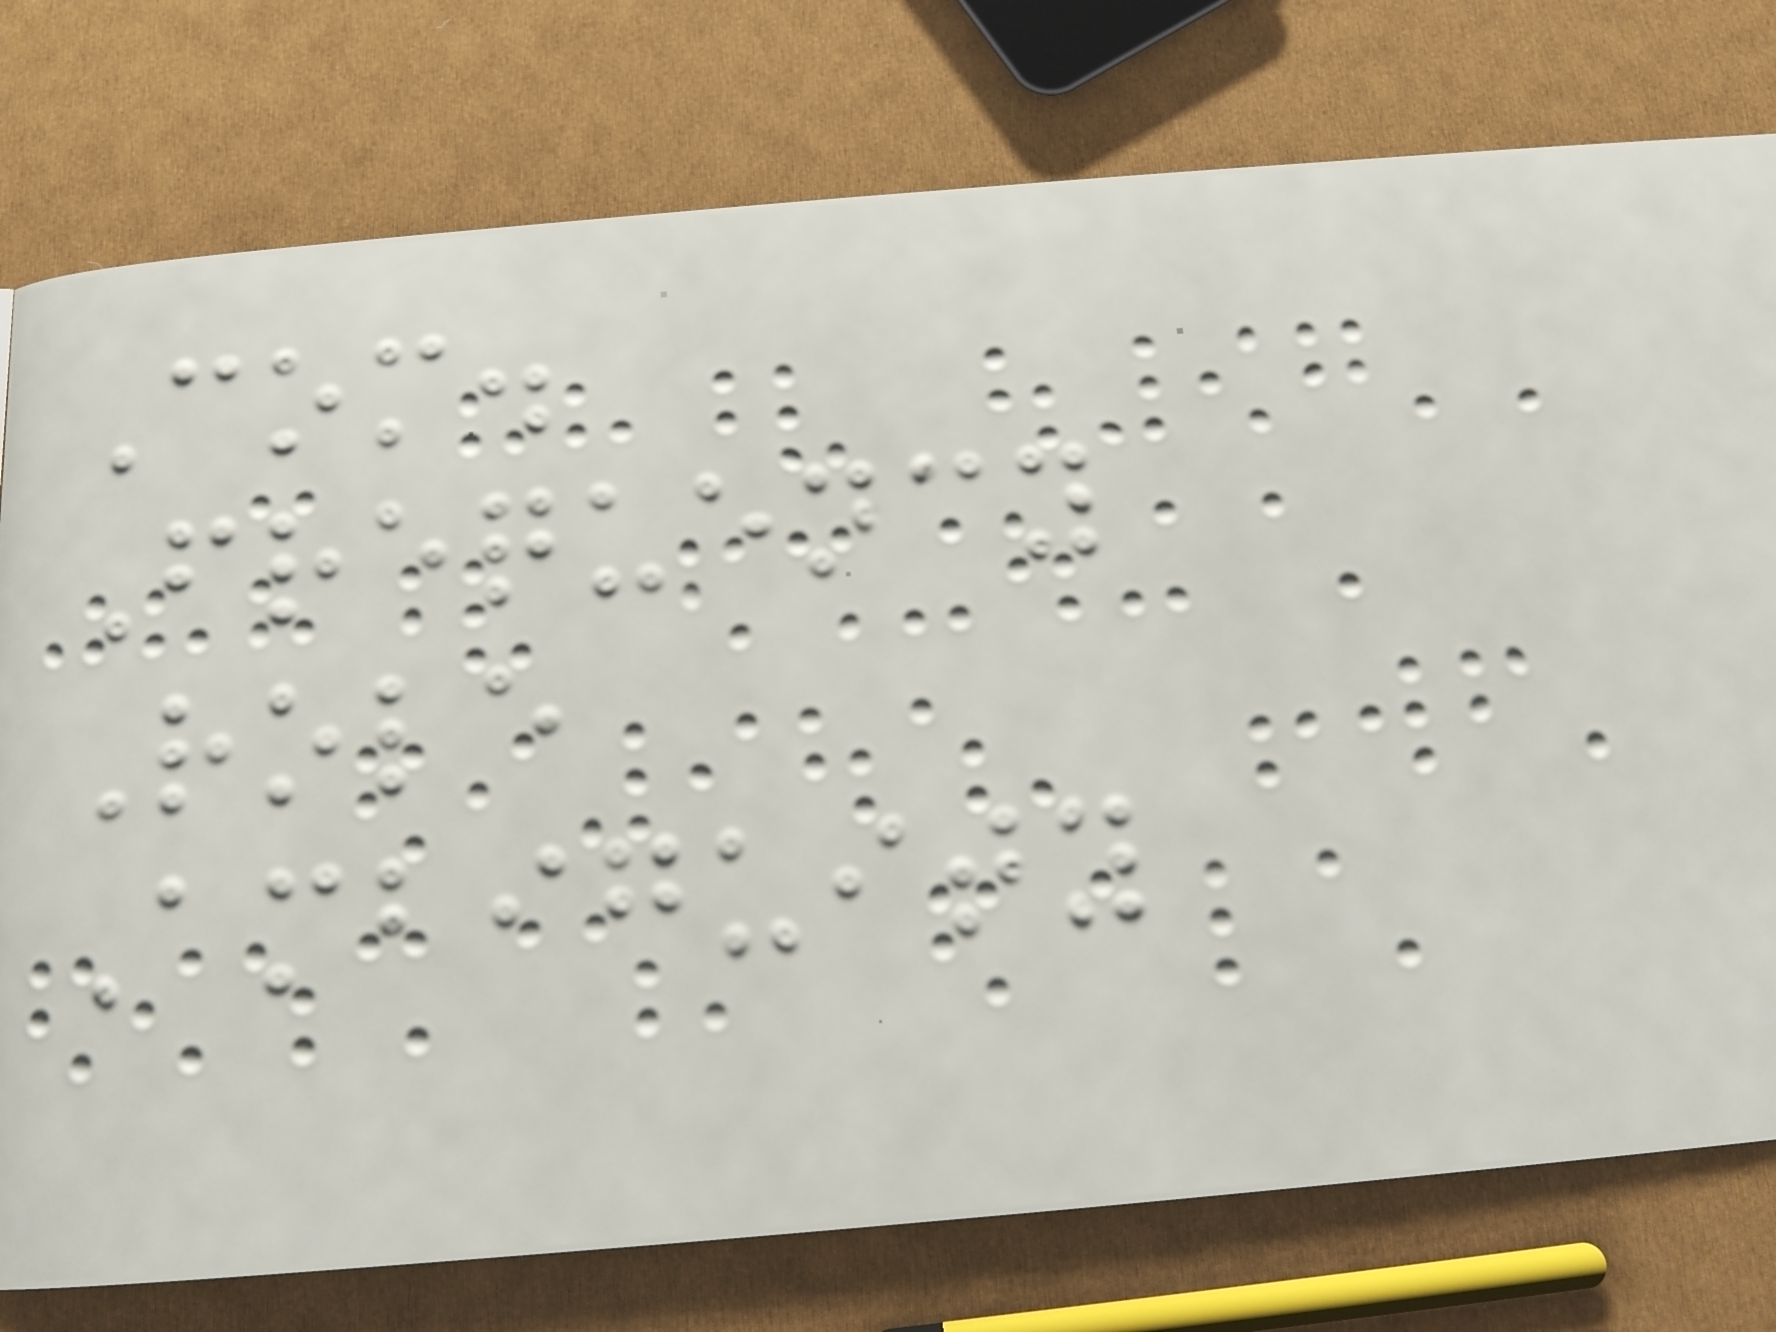Com.
Frequency
Role
Ambiguity
